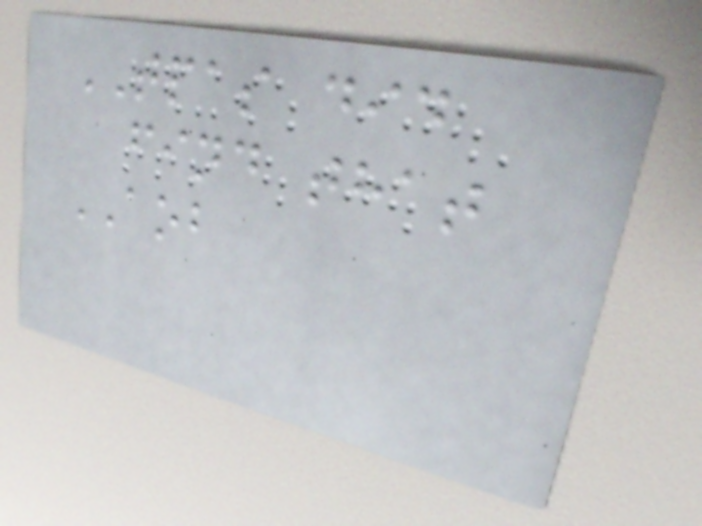TPAS did
find that
AOB
